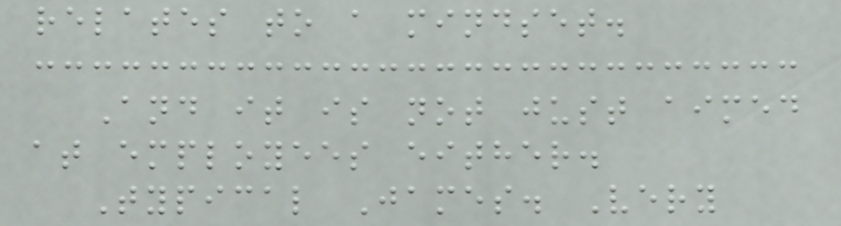relates to a mindset.
And it is not just aimed
at employees either.
Typical James. Very
